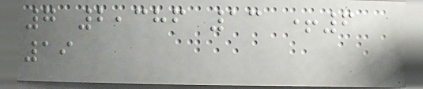7 2,386 13 +6
19
